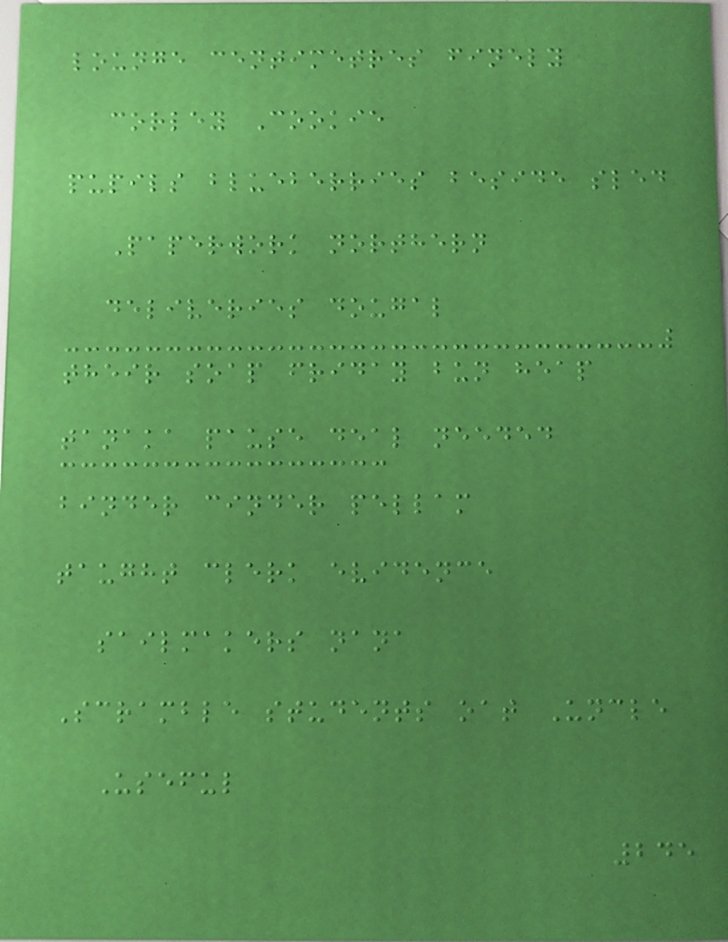lounge centimetres finely
corley Cookie
pupils blueberries beside sled
Paperwork northern
deliveries dougal
their soap friday bun heap
tanaka pause deal needed
binder cinder pellam
taught clerk evidence
sailmakers nana
Scramble students oat Uncle
Useful
245
